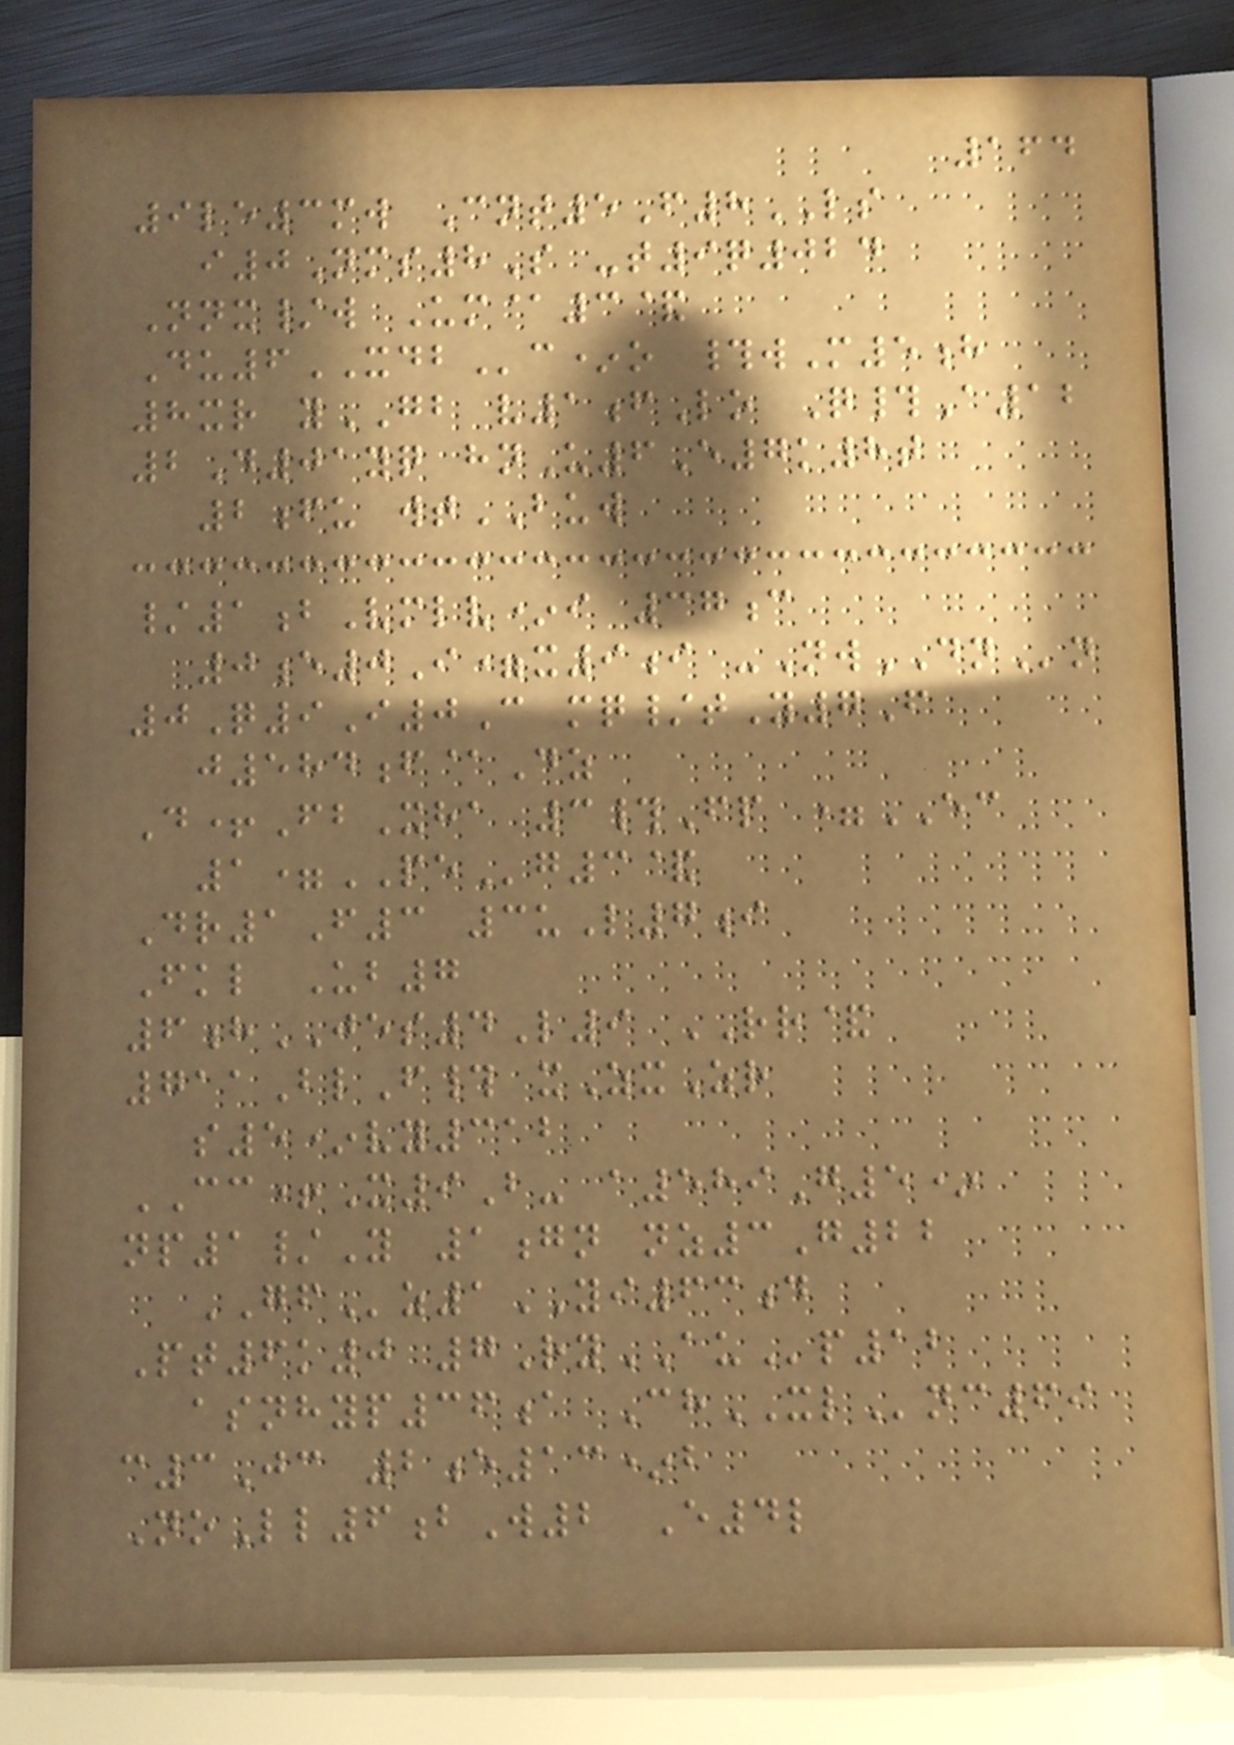164
9le3mw Cnt5F8LS
i0Nms8S -t9q024
Nnx/w Um@3&
Du6XDBc*o #wM5h
8xr yGB v1fLo Q#A12
2D01yq hnU6E7k8t
2fu wtBUW
/1bVmlv*i 37c
0e0I=x9i -NwDNn
0Q9I0C mq/tY7F
j584f@Dz
D+FbXha 3#Fp =EC
1=PEg3&
Dr1F3 3uL7i
Fkl Ub7
6hJES4L9 RR&
711BlF# xZxZr
s5*vy312
CC+X9B- a589G5*
np1/Y 1gn nz3G22
GFz1YI63d
Pt6k0 7RyAUp12
asnhyp36a ChXLnc69
c3Jc 2e13*b
NoLl6bW2 E4l
